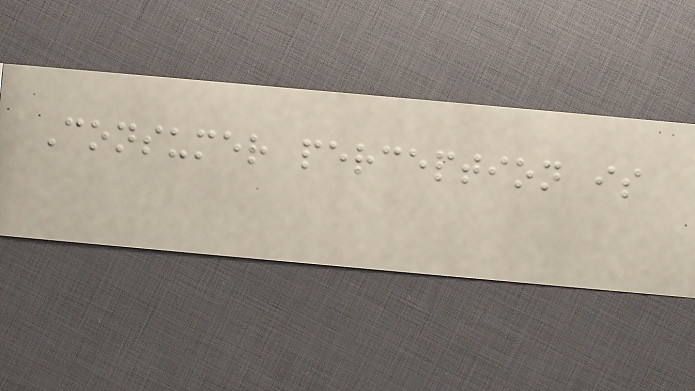Consumer perception is
